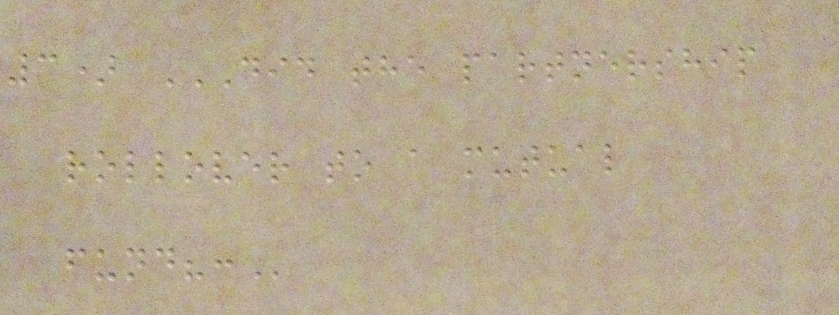3) DID THE PARTNERSHIP
ROLLOVER TO A MUTUAL
FUND?:
